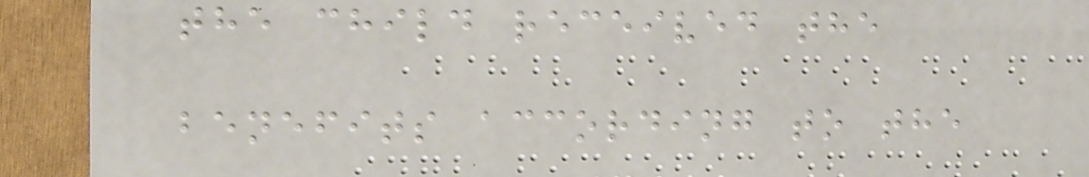the child received the
benefits according to the
